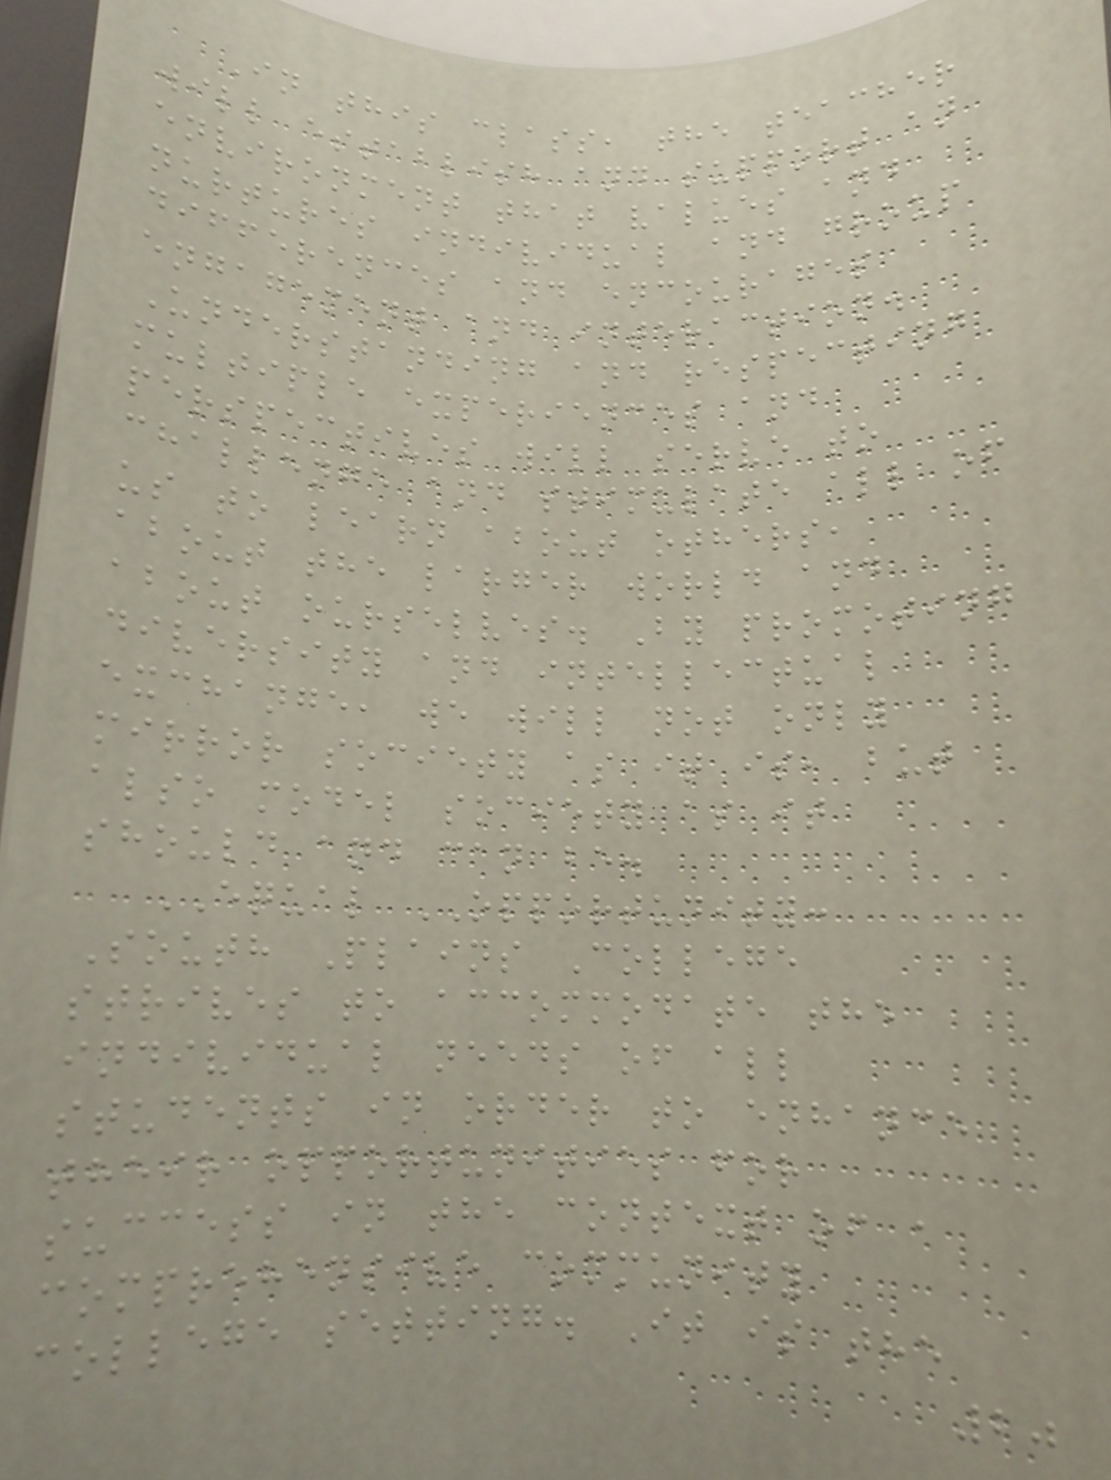In this class, the teacher
will establish and support an
environment that values and
nurtures individual and group
differences and encourages
engagement and interaction.
Understanding and respecting
multiple experiences and
perspectives will serve to
challenge and stimulate all of
us to learn about others,
about the larger world and
about ourselves. By promoting
diversity and intellectual
exchange, we will not only
mirror society as it is, but
also model society as it
should and can be.
EQUAL OPPORTUNITY:
South Plains College
strives to accommodate the
individual needs of all
students in order to enhance
their opportunities for
success in the context of a
comprehensive community
college setting. It is the
20
